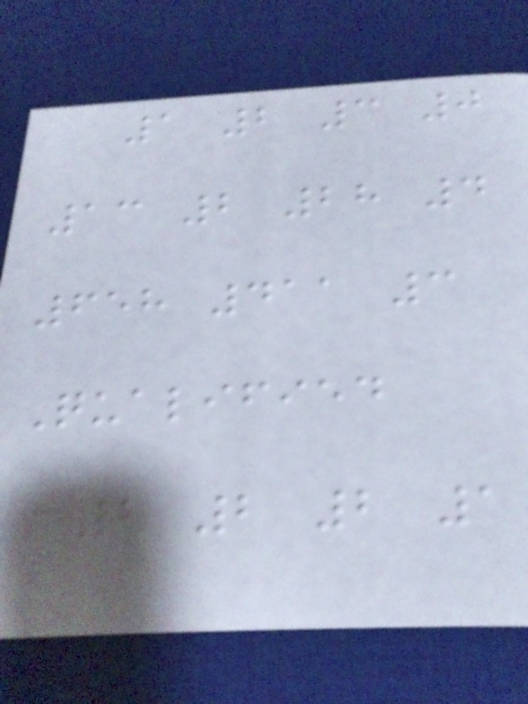1 2 3 0
13 2 28 4
658 411 3
Qualified
2 2 2 1
